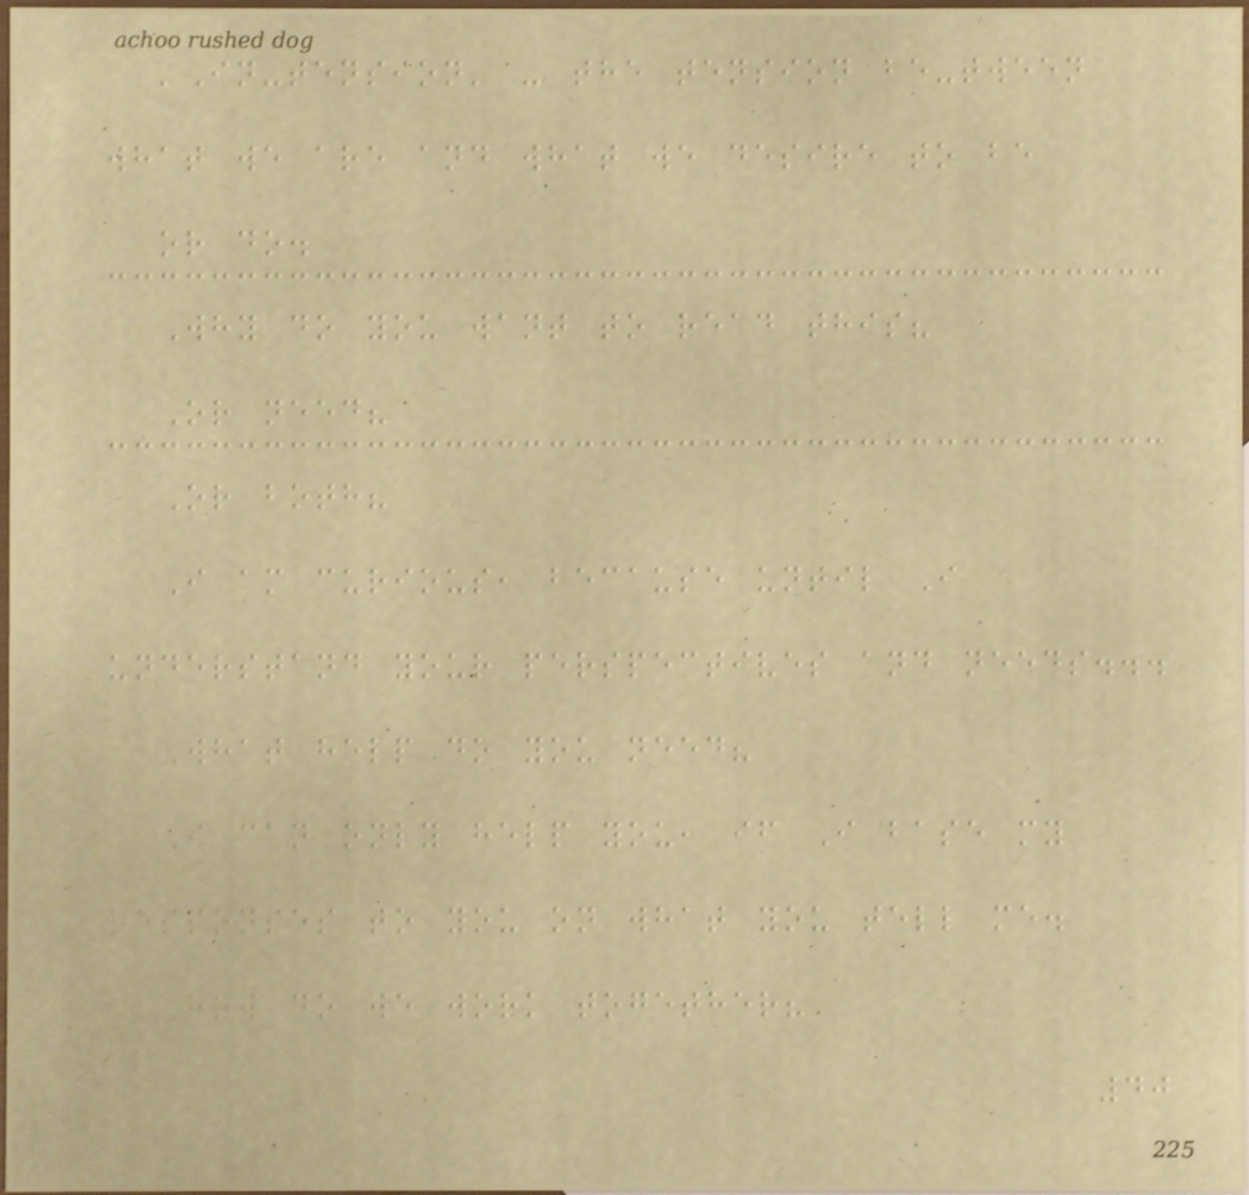'In-tension' - the tension be-tween
what we are and what we desire to be
or do.
Why do you want to read this?
Or need?
Or both?
I am curious, because until I
understand your perspectives and needs...
What help do you need?
I can only help you, if I base my
responses to you on what you tell me.
How do we work together?
40
